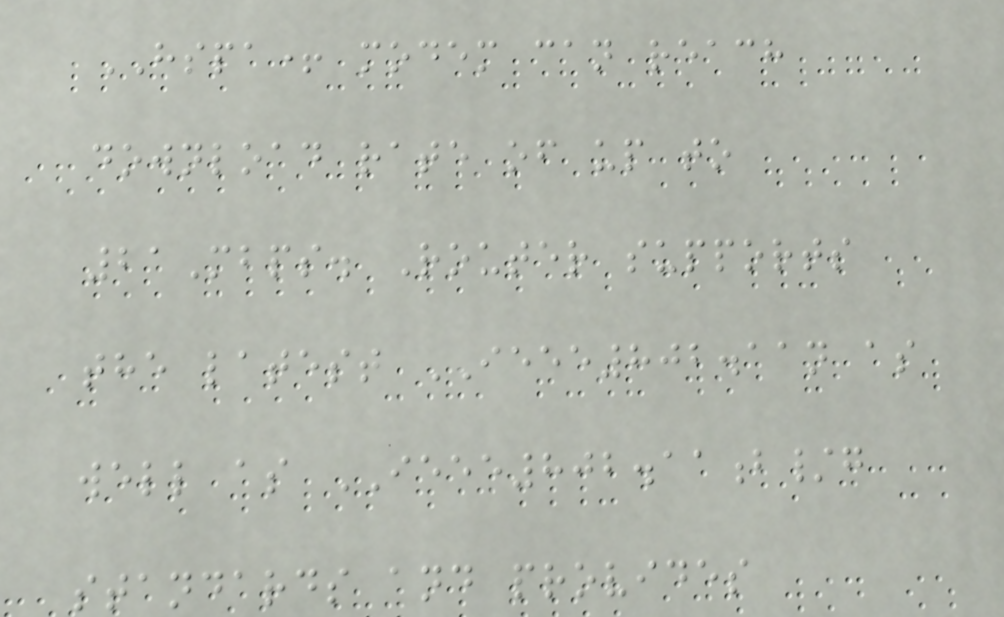HSPA+ modem can reach
download rate of up to
21Mbps. Router supports
the latest IEEE802.11n as
well as IEEE802.11b/g
standards and provides
